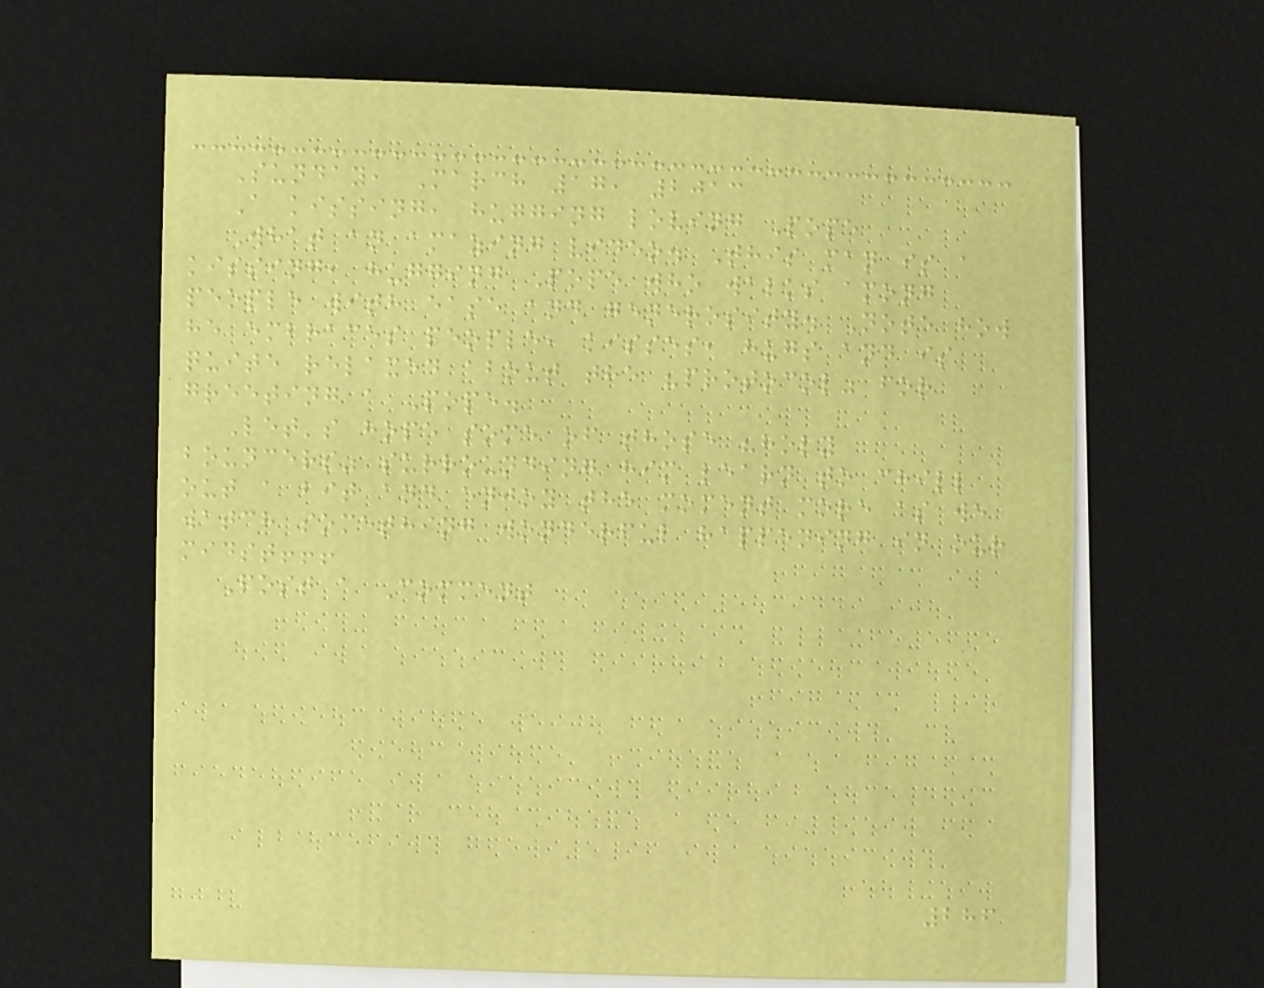Sunday, March 17, 2013
A kissing, hugging loving Pope
What an amazing video. This man is a
kissing, hugging Pope who walks among
people with ease and generosity. Note how
he embraces people, kisses, hugs and is
quite relaxed about the "protocol" for
greeting a Pope.
Let's hope some of those "holy
bouncers" surrounding him learn to chill
out a bit and enjoy the moment more as we
watch something wonderful happening in our
midst!!!
Post a Comment
286
